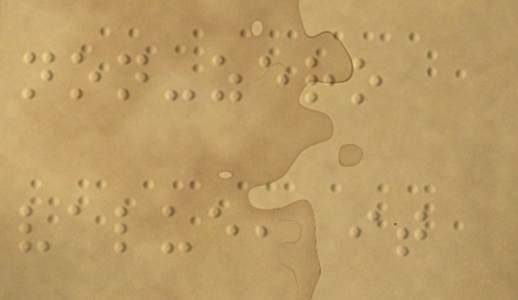non-zero
value, it
